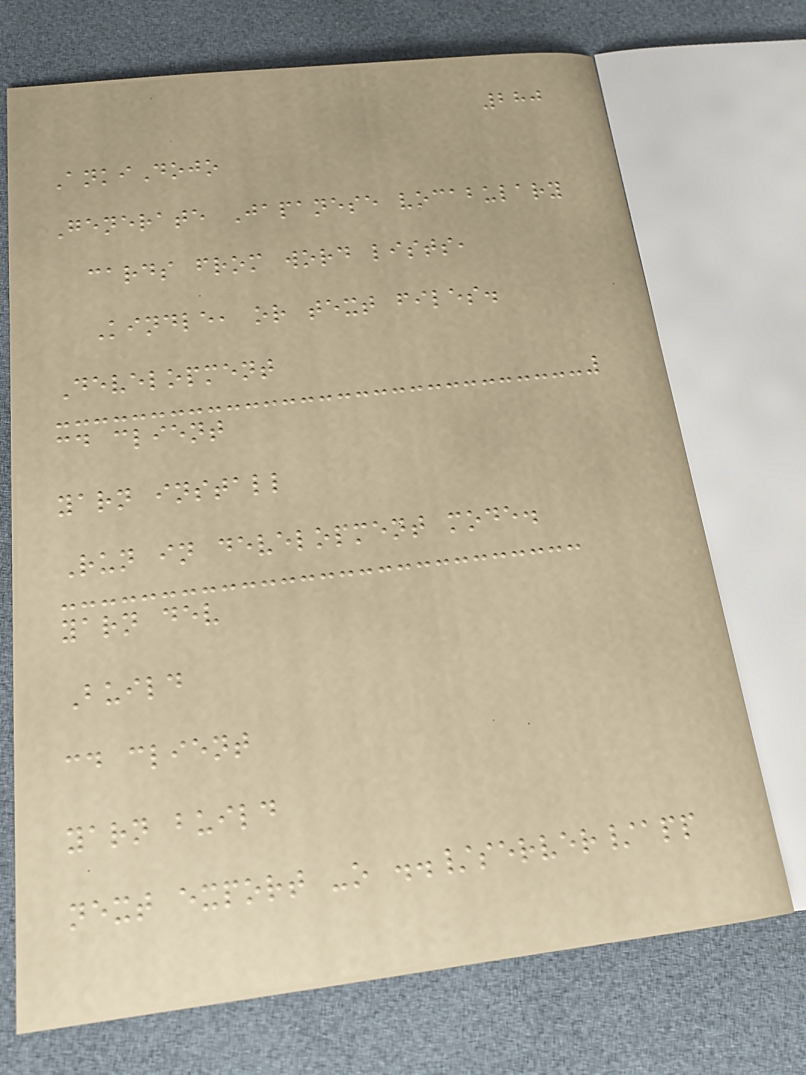280
AnkiDojo
Generate Japanese vocabulary
cards from word lists,
Kindle, or text files.
Development
cd client
yarn install
Run in development mode.
yarn dev
Build
cd client
yarn build
next export -o ../server/app
